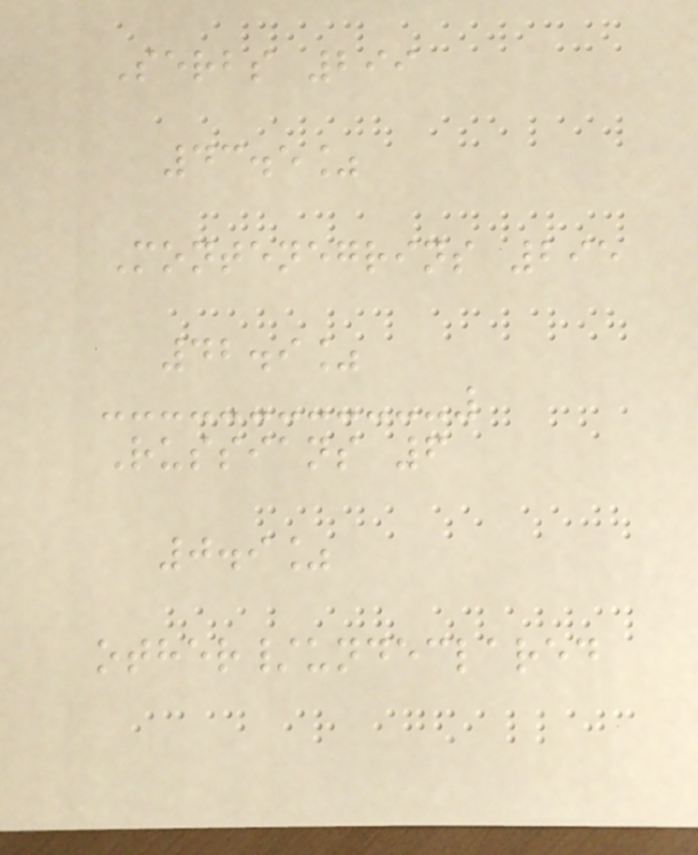Serbs 299
43.5%
Montenegrins 295
42.9%
Russians 6
0.9%
other/undeclared
